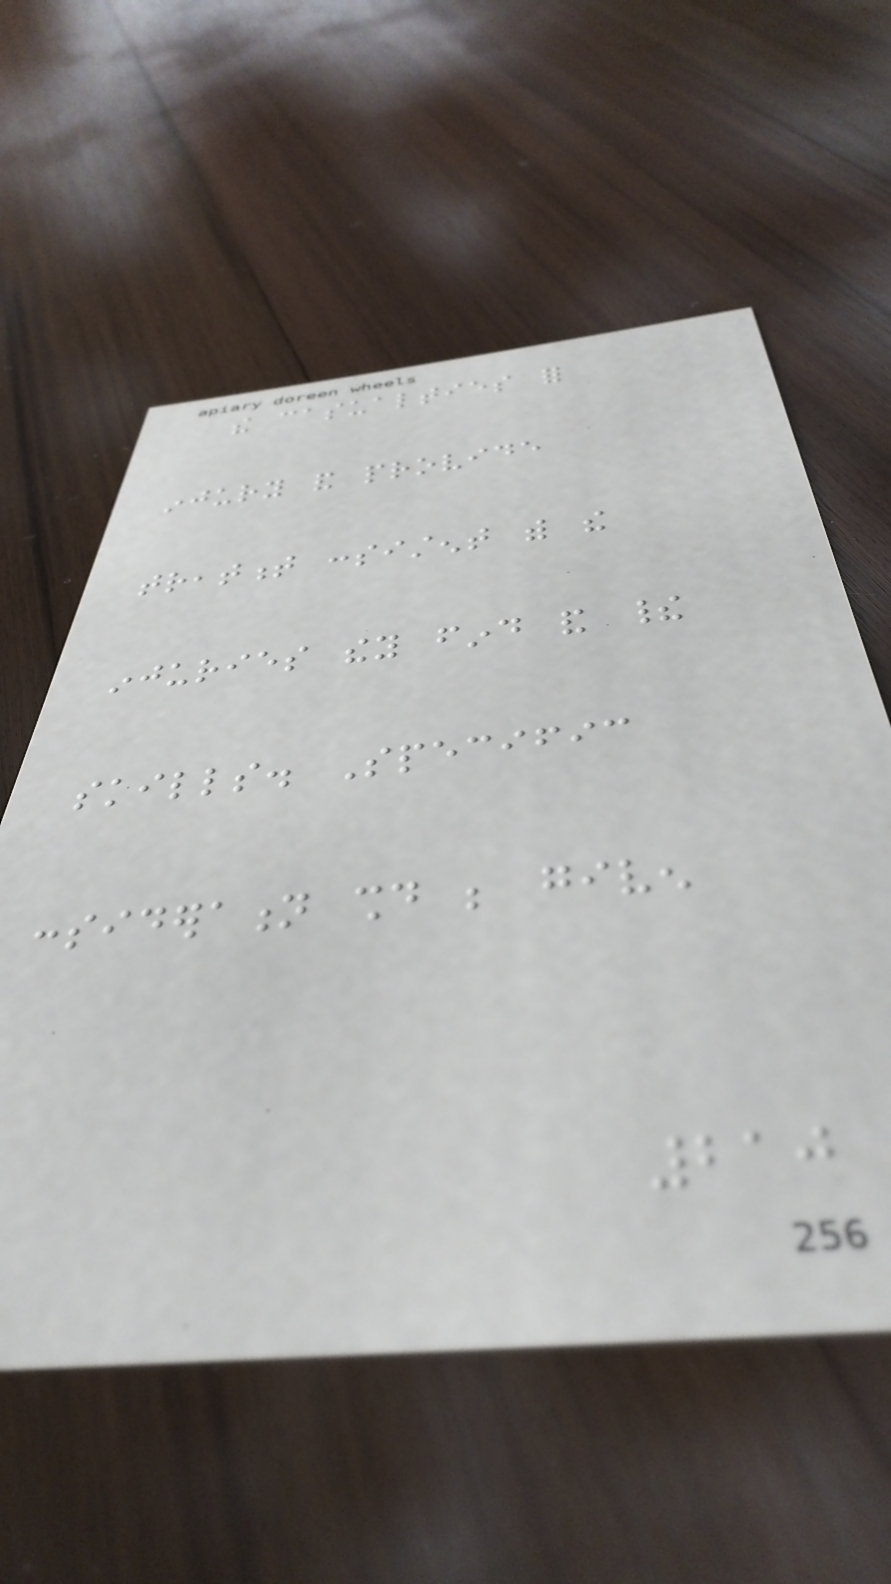the casualties for
injury and provide
treatment consistent with the
injuries they find and their
skills. Specific
consideration should be given
210
